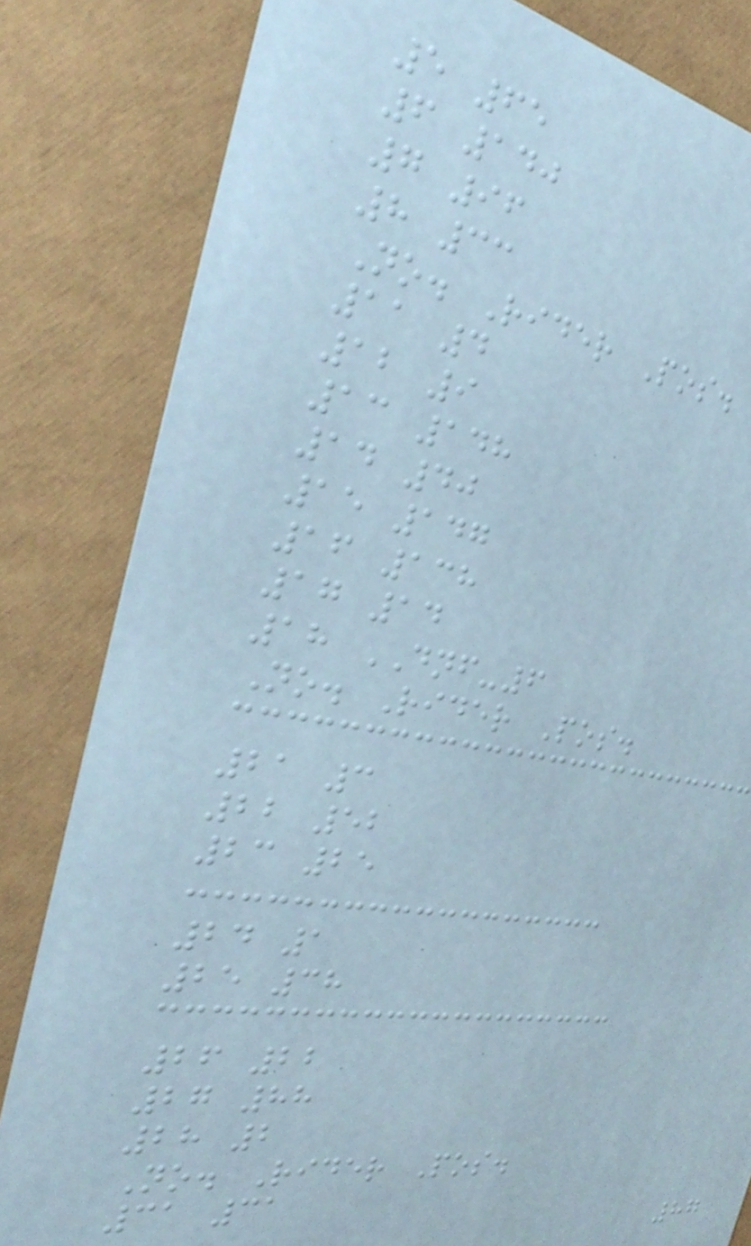5 65
6 140
7 96
8 33
No. Rider Pos.
11 4
12 9
13 148
14 40
15 147
16 138
17 14
18 DNF-6
No. Rider Pos.
21 3
22 52
23 25
24 1
25 38
26 22
27 88
28 2
No. Rider Pos.
31 31
87
